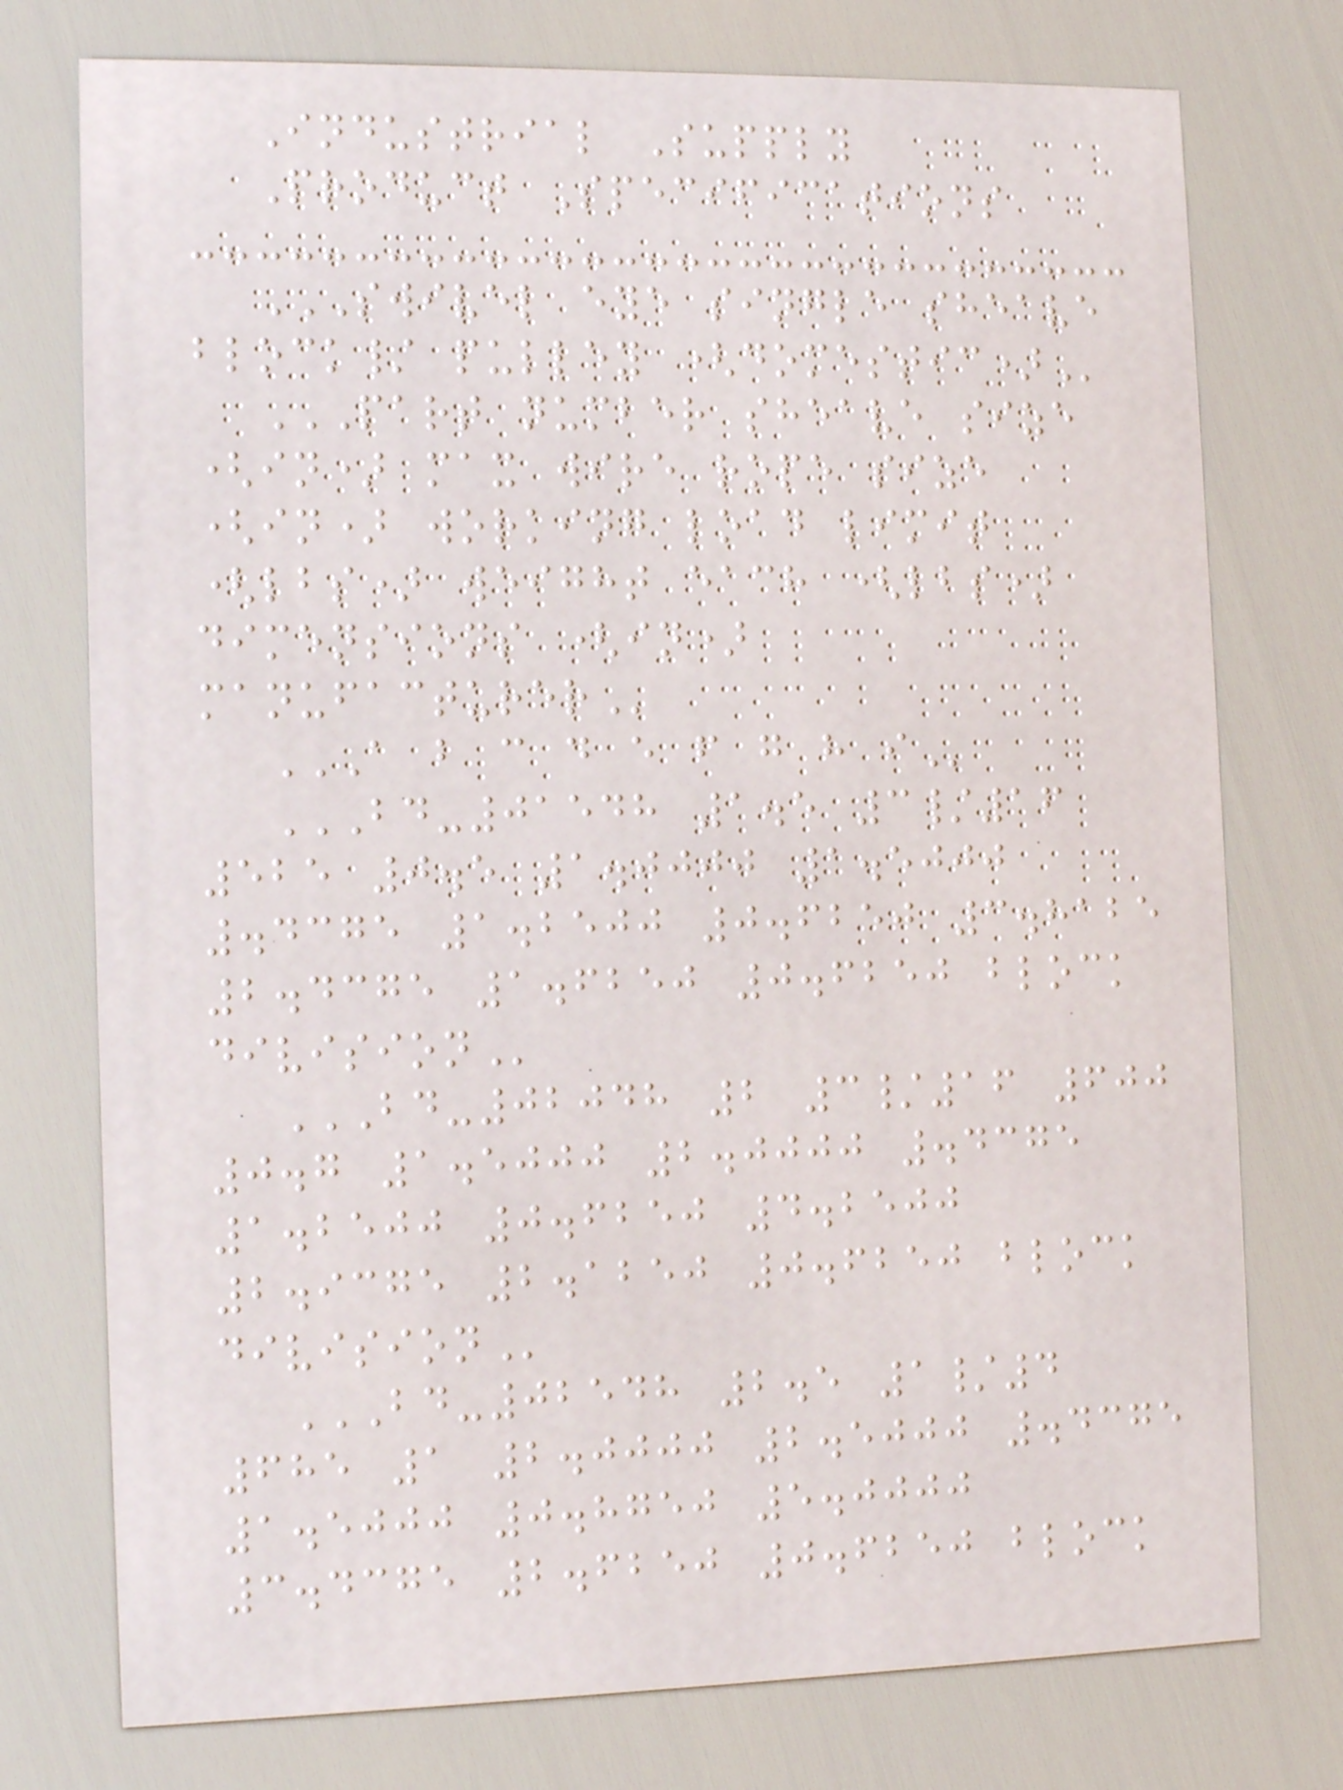Industrial Supply
Product Specifications
SWIVEL EYE SINGLE SHEAVE
BLOCK/ PULLEY (DOMESTIC)
PART NUMBER SHEAVE SIZE
(IN) MAX WIRE ROPE SIZE
(IN) WORKING LOAD LIMIT
(LBS) WEIGHT EACH (LBS)
DIMENSIONS (IN)
MANUFACTURER
A B C D E F G H I
BD-01548 1.5 3/16
525 0.5 1.0000 1.5000
.4375 1.2500 0.6250 3.8125
2.4375 1.6250 0.6250 BLOCK
DIVISION
BD-02048 2 3/16 600
0.7 1.5000 2.0000 .4375
1.2500 0.6250 4.2500
2.9375 2.1250 0.6250 BLOCK
DIVISION
BD-02548 2.5 1/4
685 1 2.0000 2.5000 .4375
1.5000 0.8750 5.0000
3.4375 2.6250 0.6250 BLOCK
